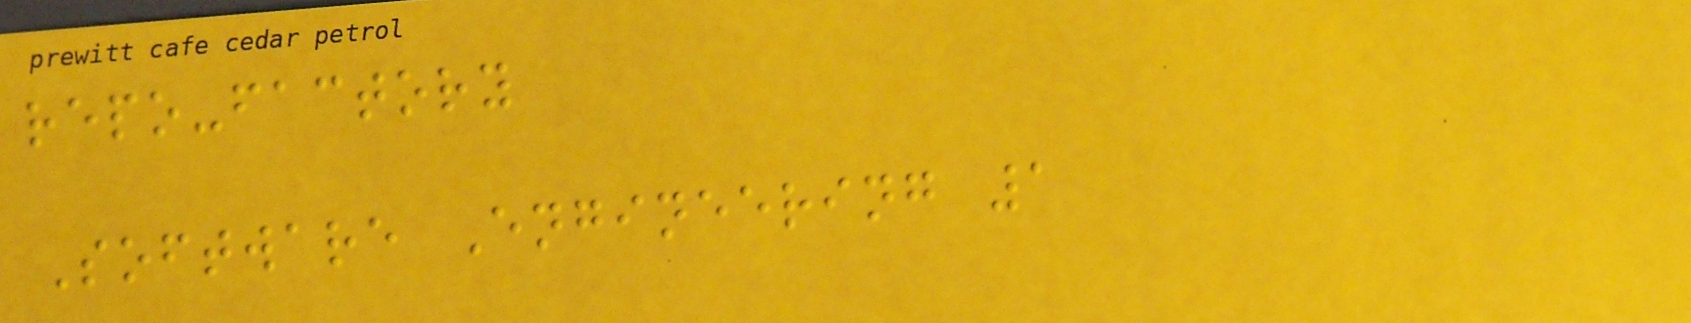repo-factory
Software Engineering 1
